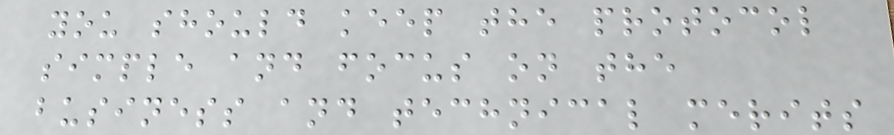you should keep the protocol
simple and focus on the
business and technical merits
